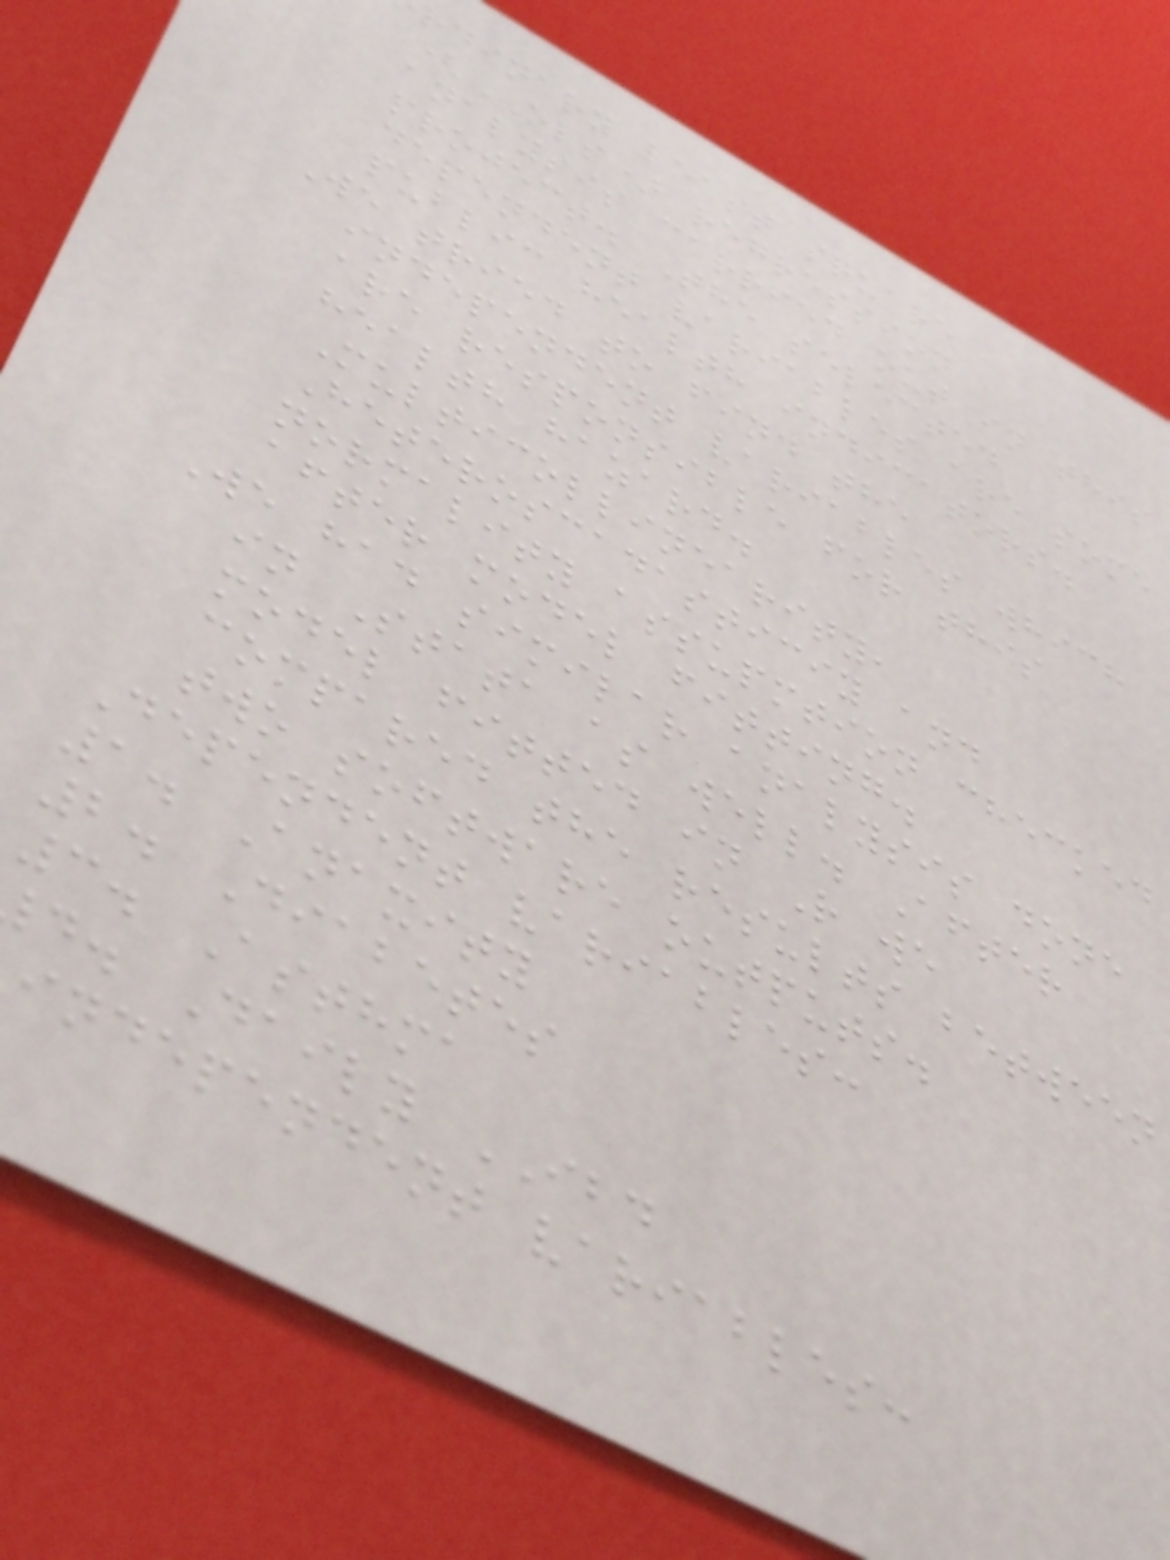rdinary least square
(OLS) regression
analysis carried out in this
project. The selected
dependent variables are some
public health indicators.
We tried to find the
independent variables which
are responsible for this
health hazard.
Multicollinearity,
Heteroscadasticiy and
normality assupmtion checked
after model fitting.
We had similar analysis done
in Stata as well. After
model fitted in R we
compared the results between
two software outputs.
Dependent variables:
1. Anaxity
2. Diabetes
3. Asthma
d. Daily IBD
independent variables:
